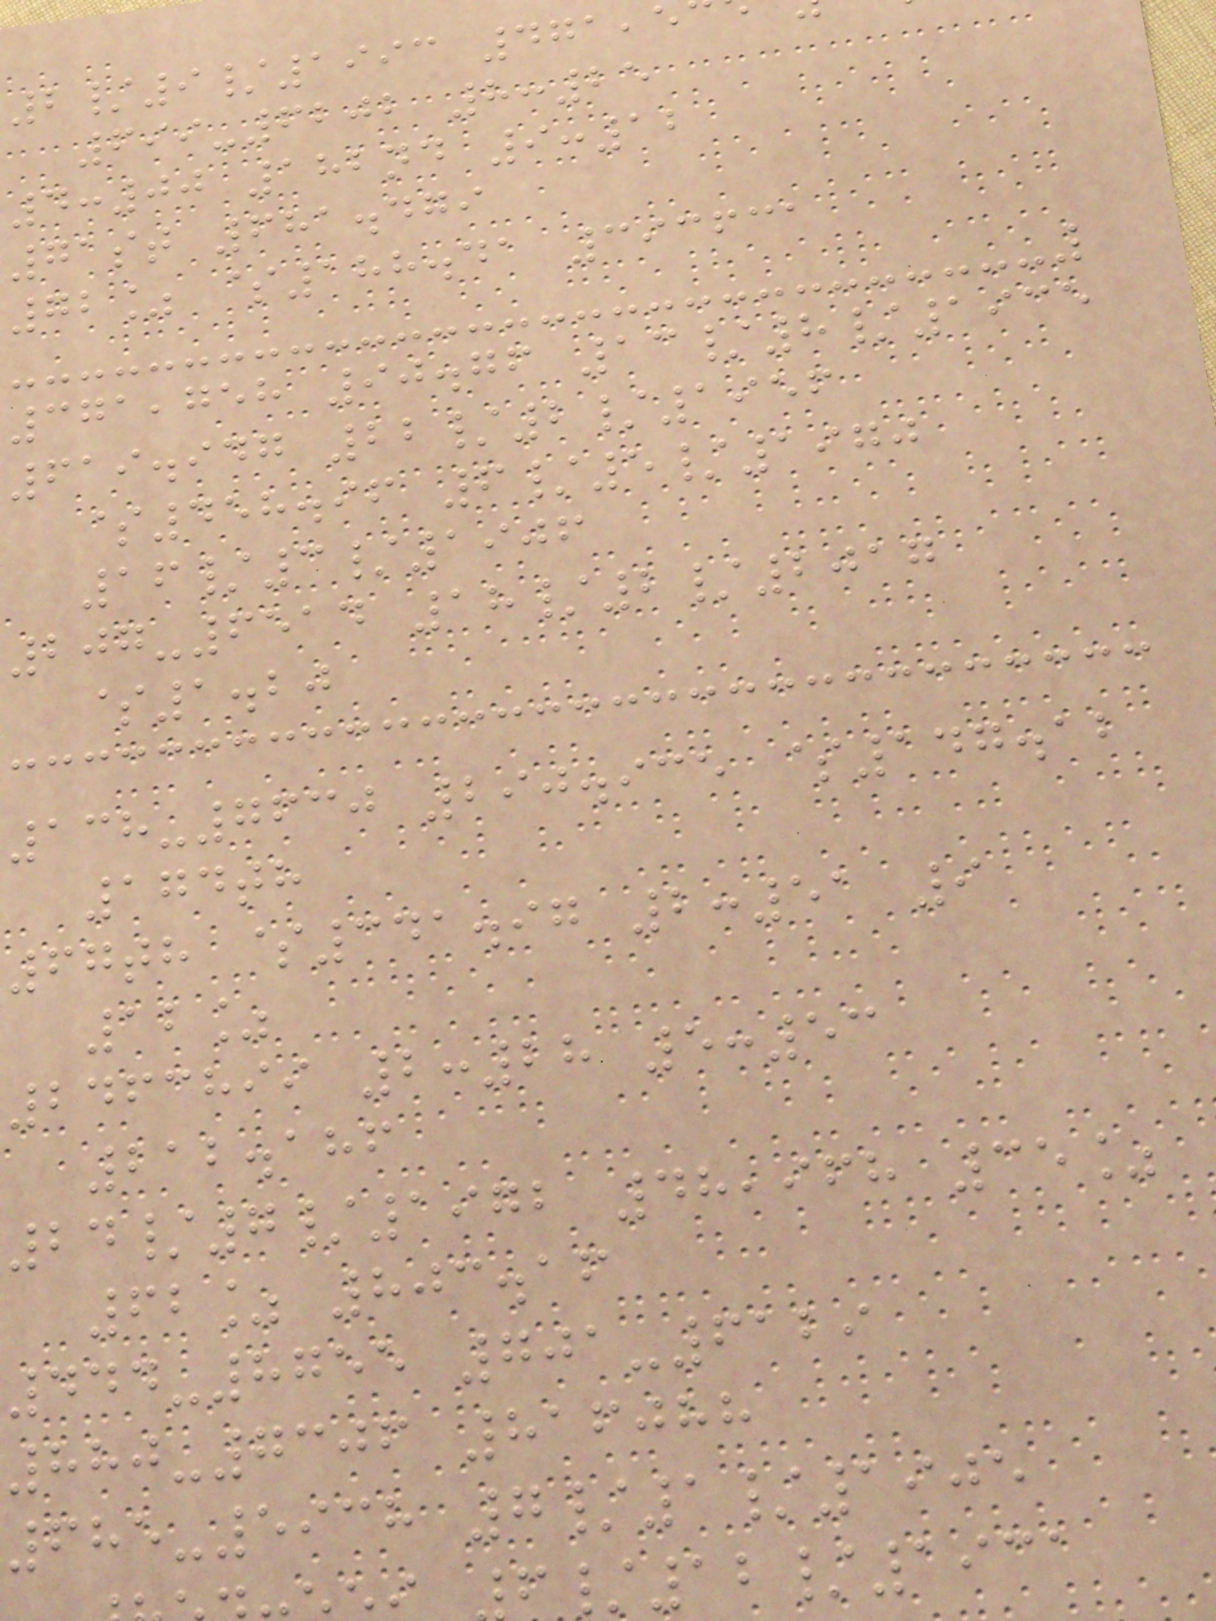2/9/1993 471,5
699-6202 8:25
4:00 182nd 9:12
71st 681.479
72% $188.41 393631
371,758 90.76 13/8/1935
619.947 22/2/1956
$458.96 6/5/1970
16/3/1906
207-6514 18/2/2017
$1.20
138-7630 290.935 $147.12
174th
67th $341.97 2:51 9
12%
2463899 2:28 5:53
212.186
24/7/1972 48,968 35%
62% 803.16
444-8755 701-6129
880-7306 816088
685-5938 7/1/1905
/12/1931
